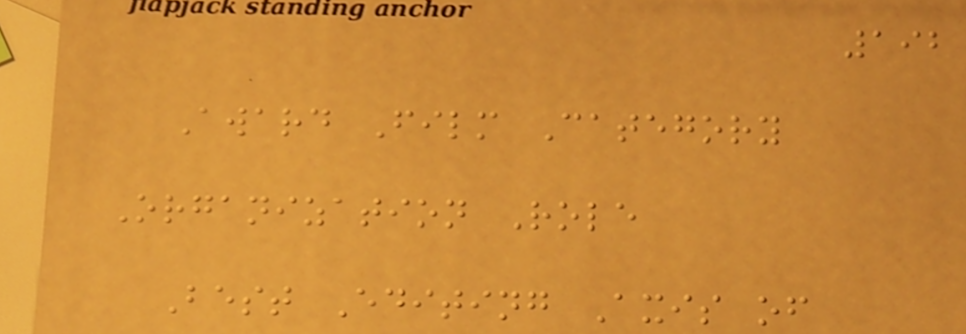192
Award Film Category
Organization Role
Best Editing Axis of
